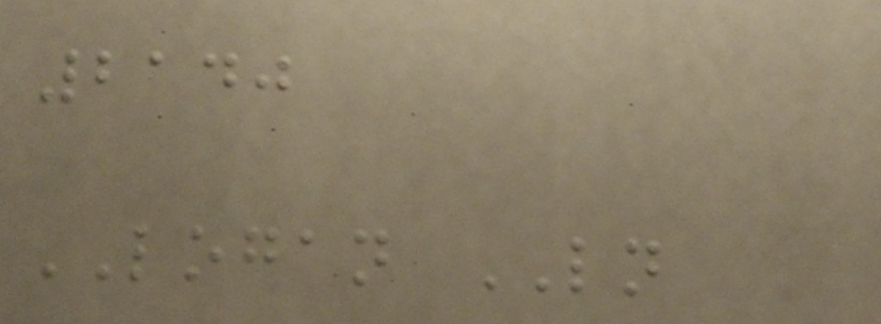2140
LOGAN LN
